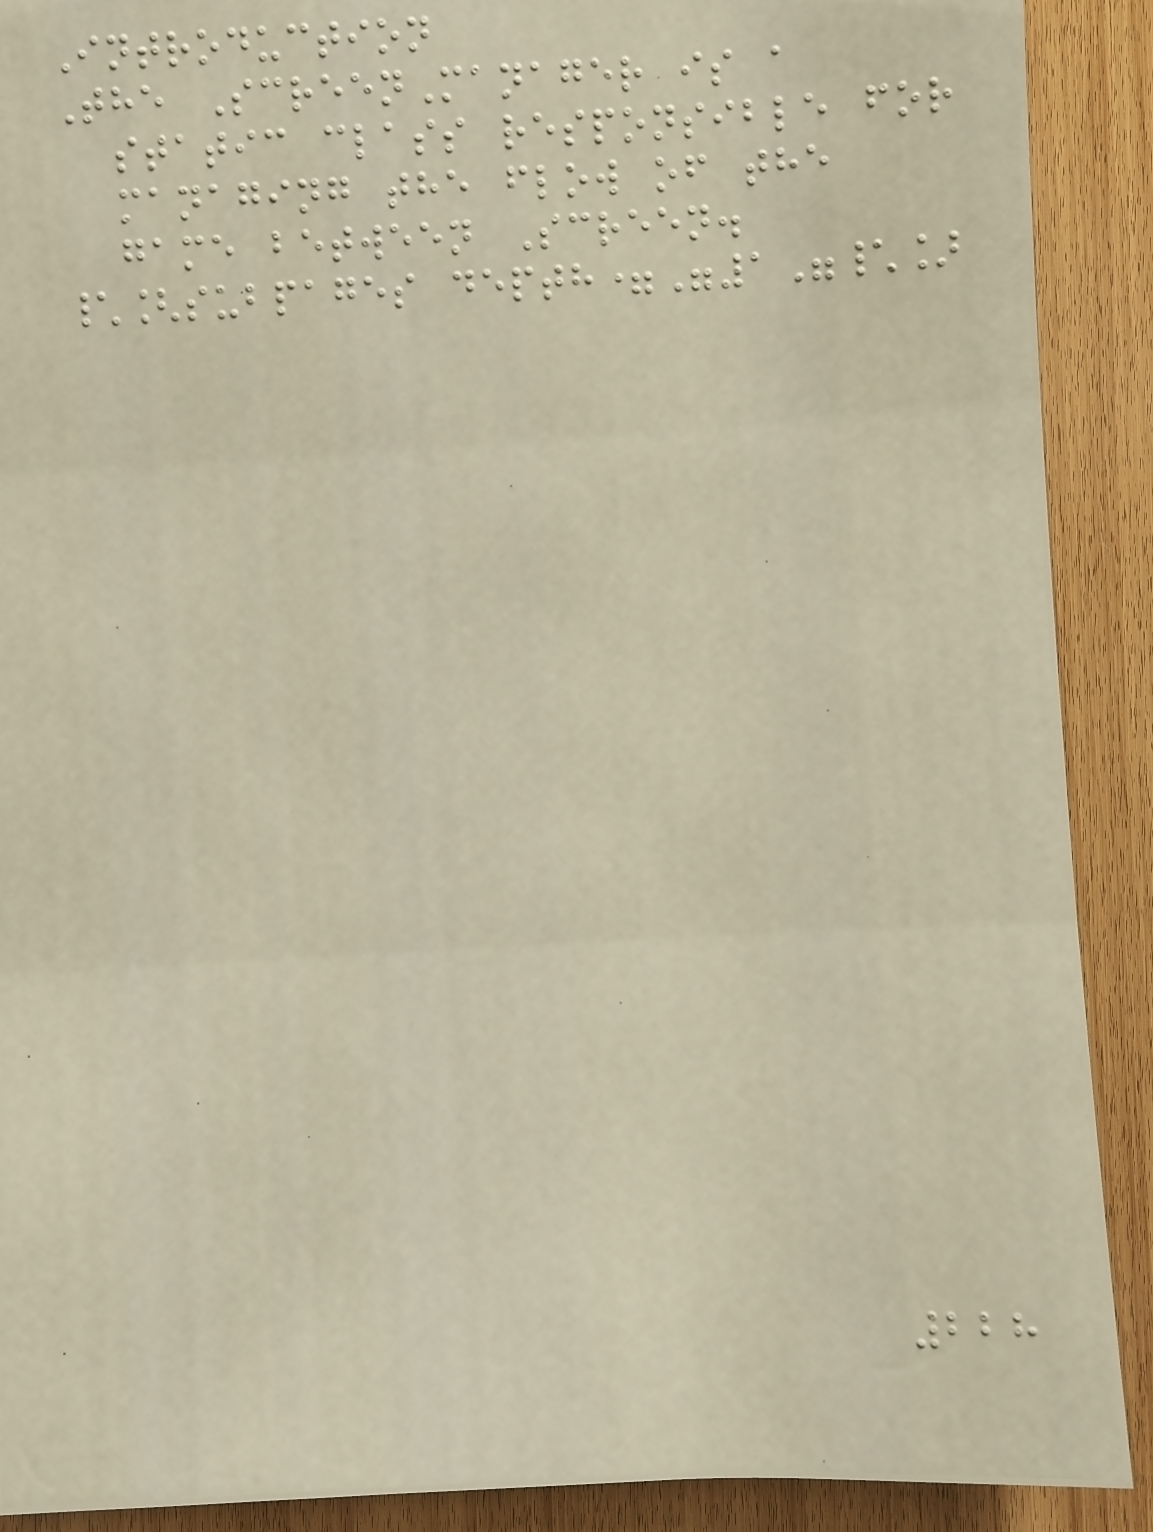Introduction
The ScreenManager is a
static class responsible for
managing the flow of the
game between Screen.
\[subpages depth="1"\]
228
